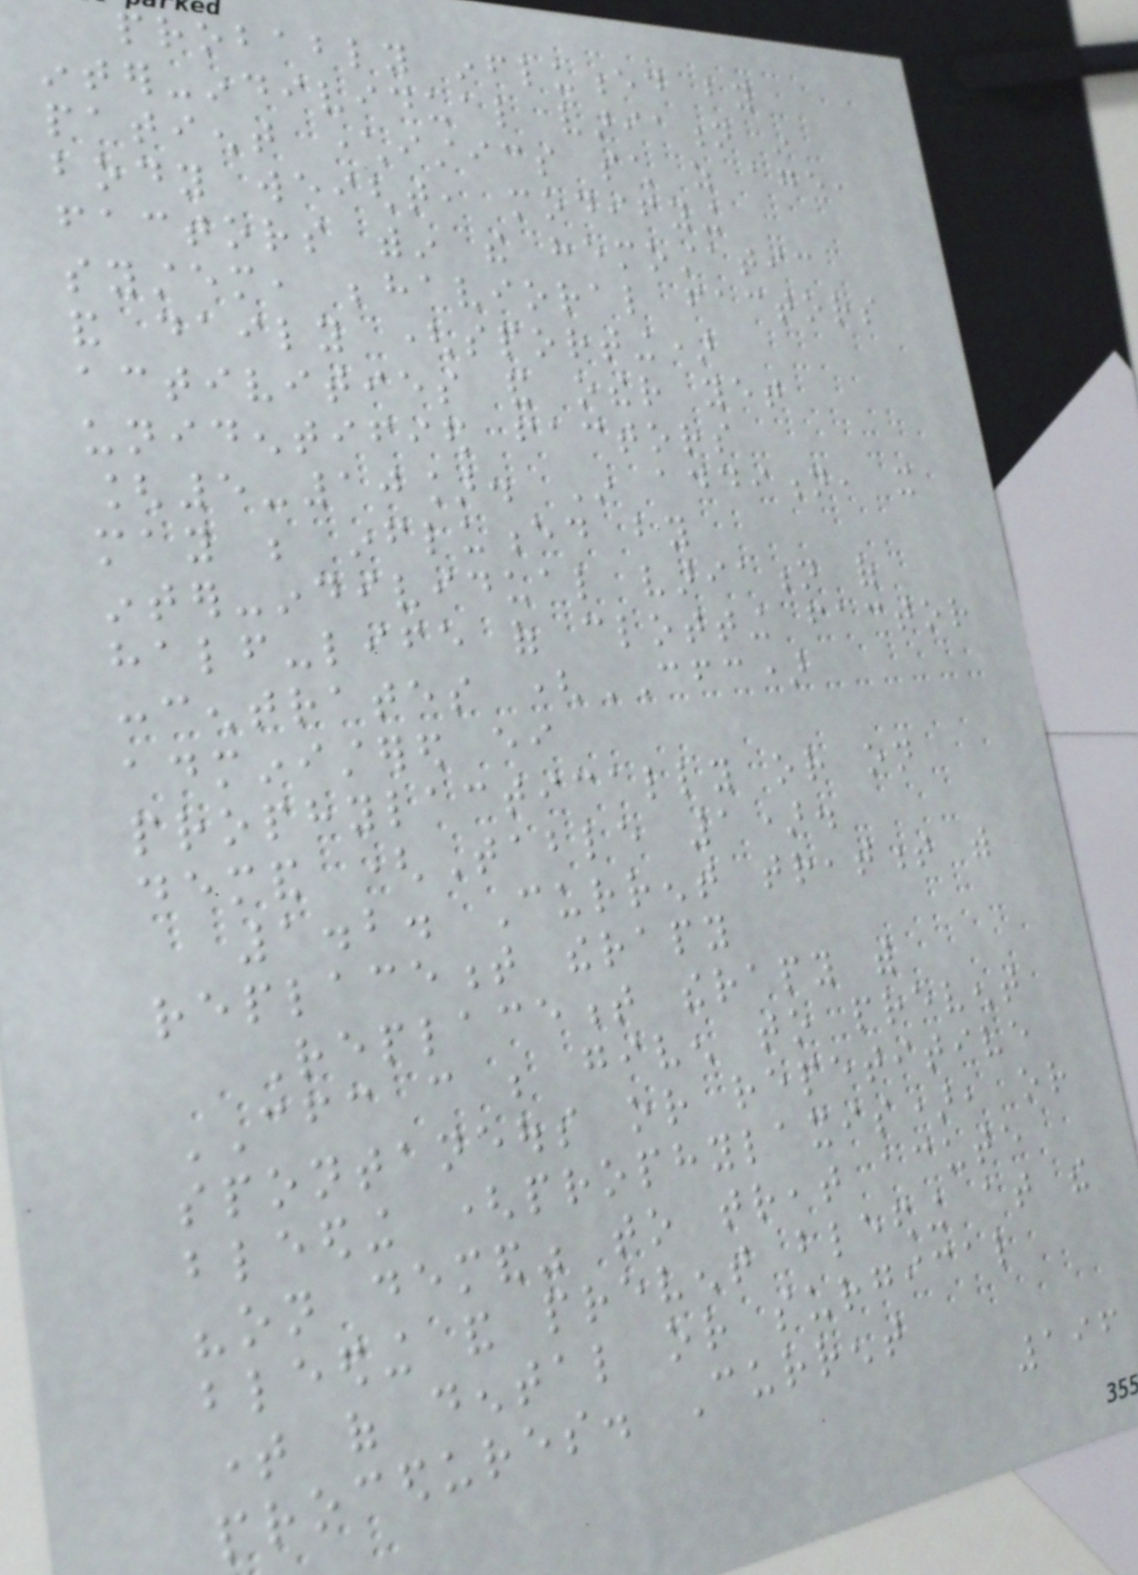probably influenced by
inter-individual variation in
patient characteristics such as age,
body weight, modifying
factors within the hemostatic
system, behavioral factors
and daily (sporting)
activities and other yet
unidentified factors
[5-10]. In addition, it
may be influenced by
inter-individual variation of
half-life of clotting factor
concentrates (CFC)
administered either
prophylactically or on
demand (Table 1).
1.2. Current treatment with
replacement therapy
Replacement therapy with
CFC can be given to prevent
spontaneous or repetitive
bleeding (prophylaxis), or
"on demand" to treat acute
bleeding and prevent bleeding at the
time of dental or surgical
procedures. Current
196
